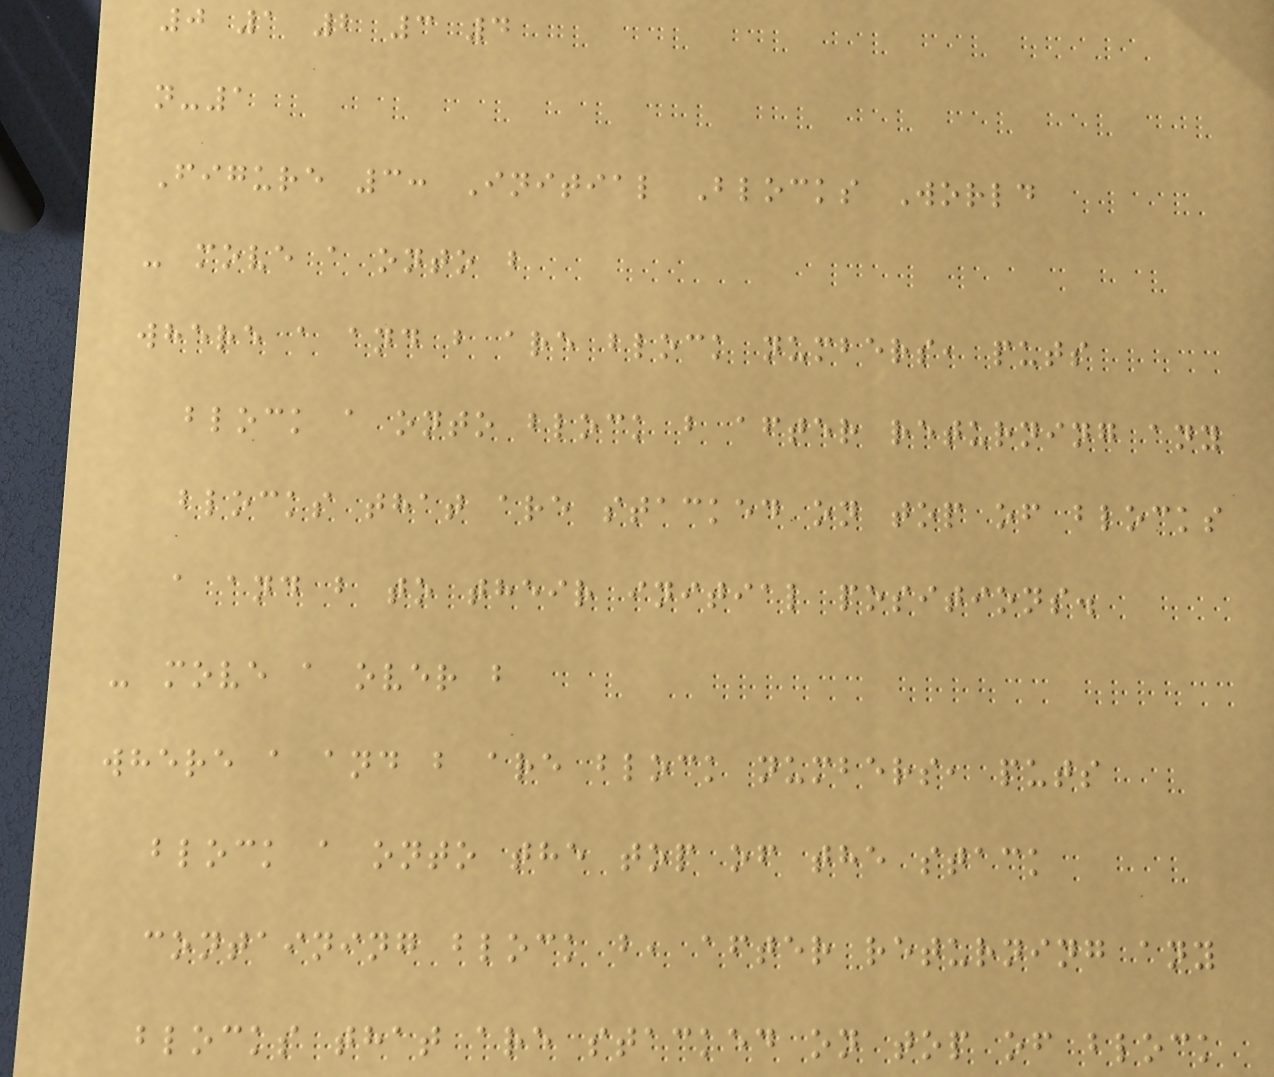0 1 2 3 4
n-1
Figure 3: Initial Blocks World
- move a onto b
where a and b are block numbers, puts
block a onto block b after returning any
blocks that are stacked on top of blocks
a and b to their initial positions.
- move a over b
where a and b are block numbers, puts
block a onto the top of the stack
containing block b, after returning any
blocks that are stacked on top of block
